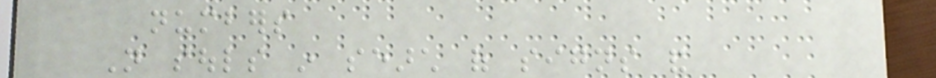numbers
Not souls in search of signs and
